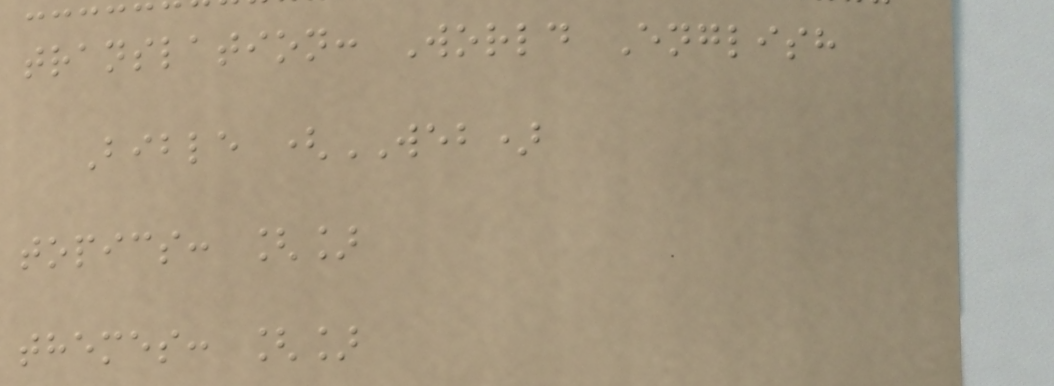translation: World English
Bible (WEB)
topics: []
themes: []
